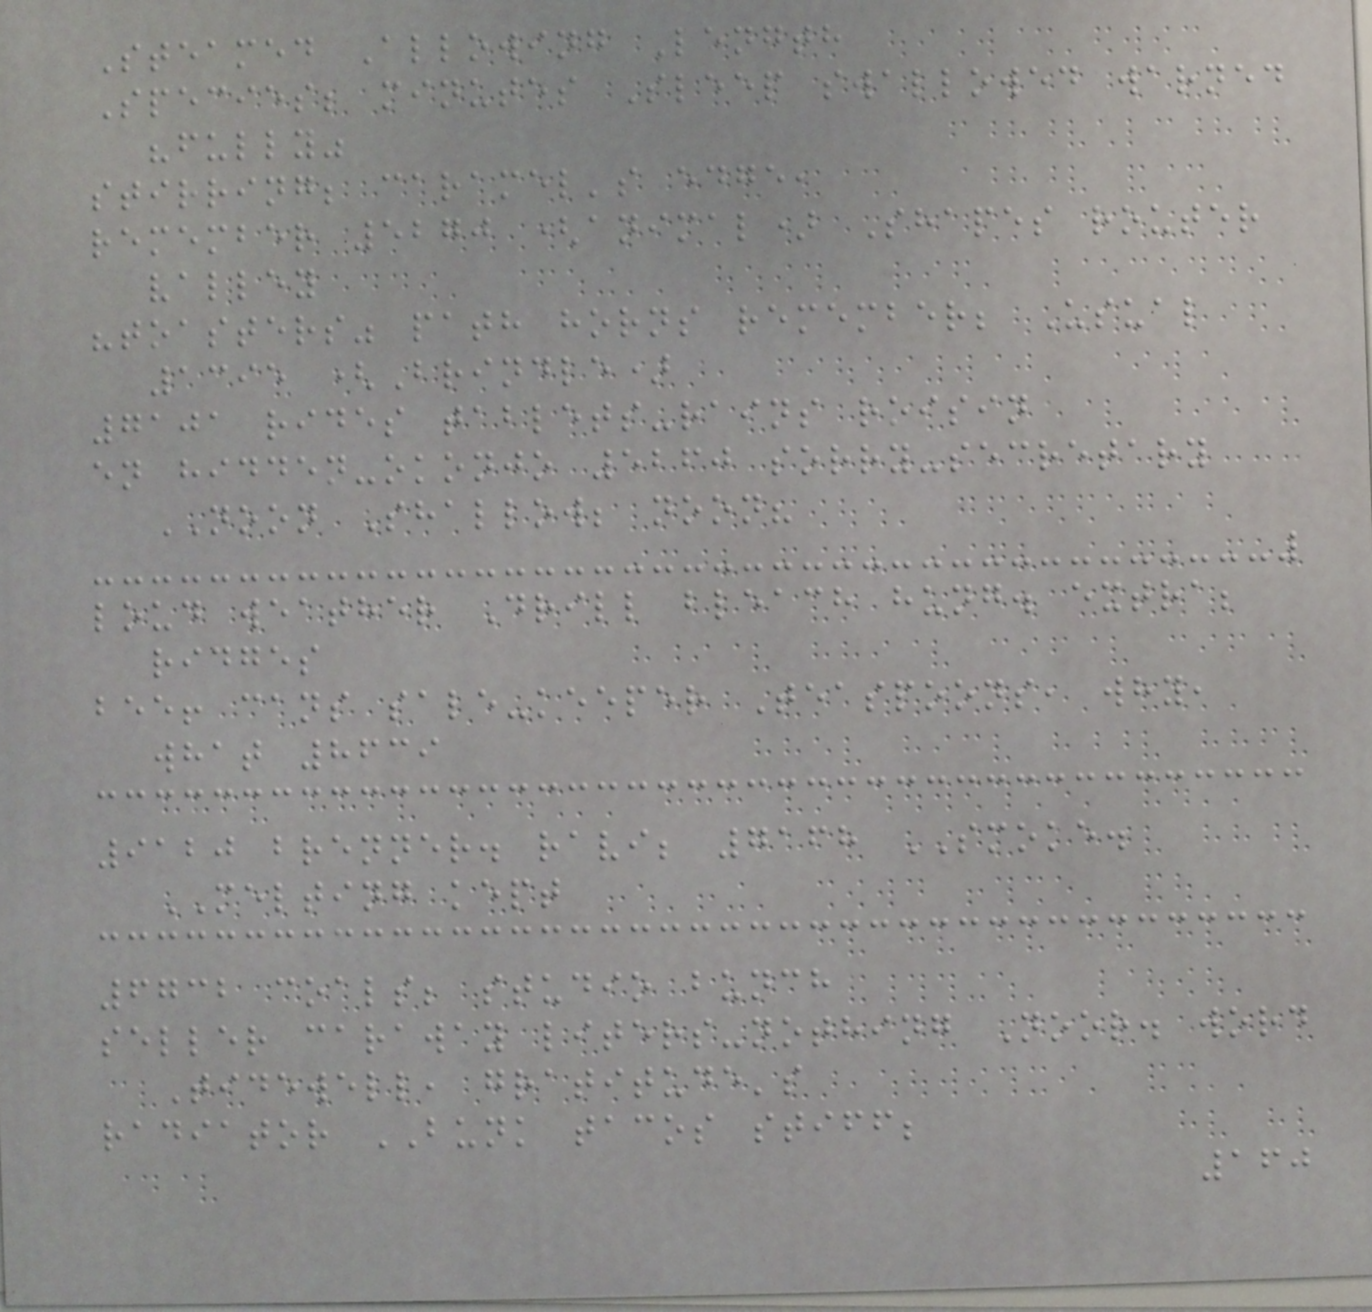Steamed Allowing Length
Species; minutes Sleep swallowed warned
"fully"
stirring; caramel's edge,
remember 5270 (animal) Shapes router
valley
"toasters" path horns remember; Usual
1395 (Brindle)
7101 rides tablets-rains roisin
en hidden-okonjo 5260 sorry-secretary
NOON Shallow; noon?
loud weather Drill bleach hung. extra;
ridges
bee! cans sale-keeper Teaspoons, why,
what 8639
9120 brenner. ravi; 7168 SMOKE.
MELTING kept
6732 coals; studio bunch
seller caraway liters-nothing Noor. word
Tidewell, gratitude's
radiator BUNK tacos stiff;
160
